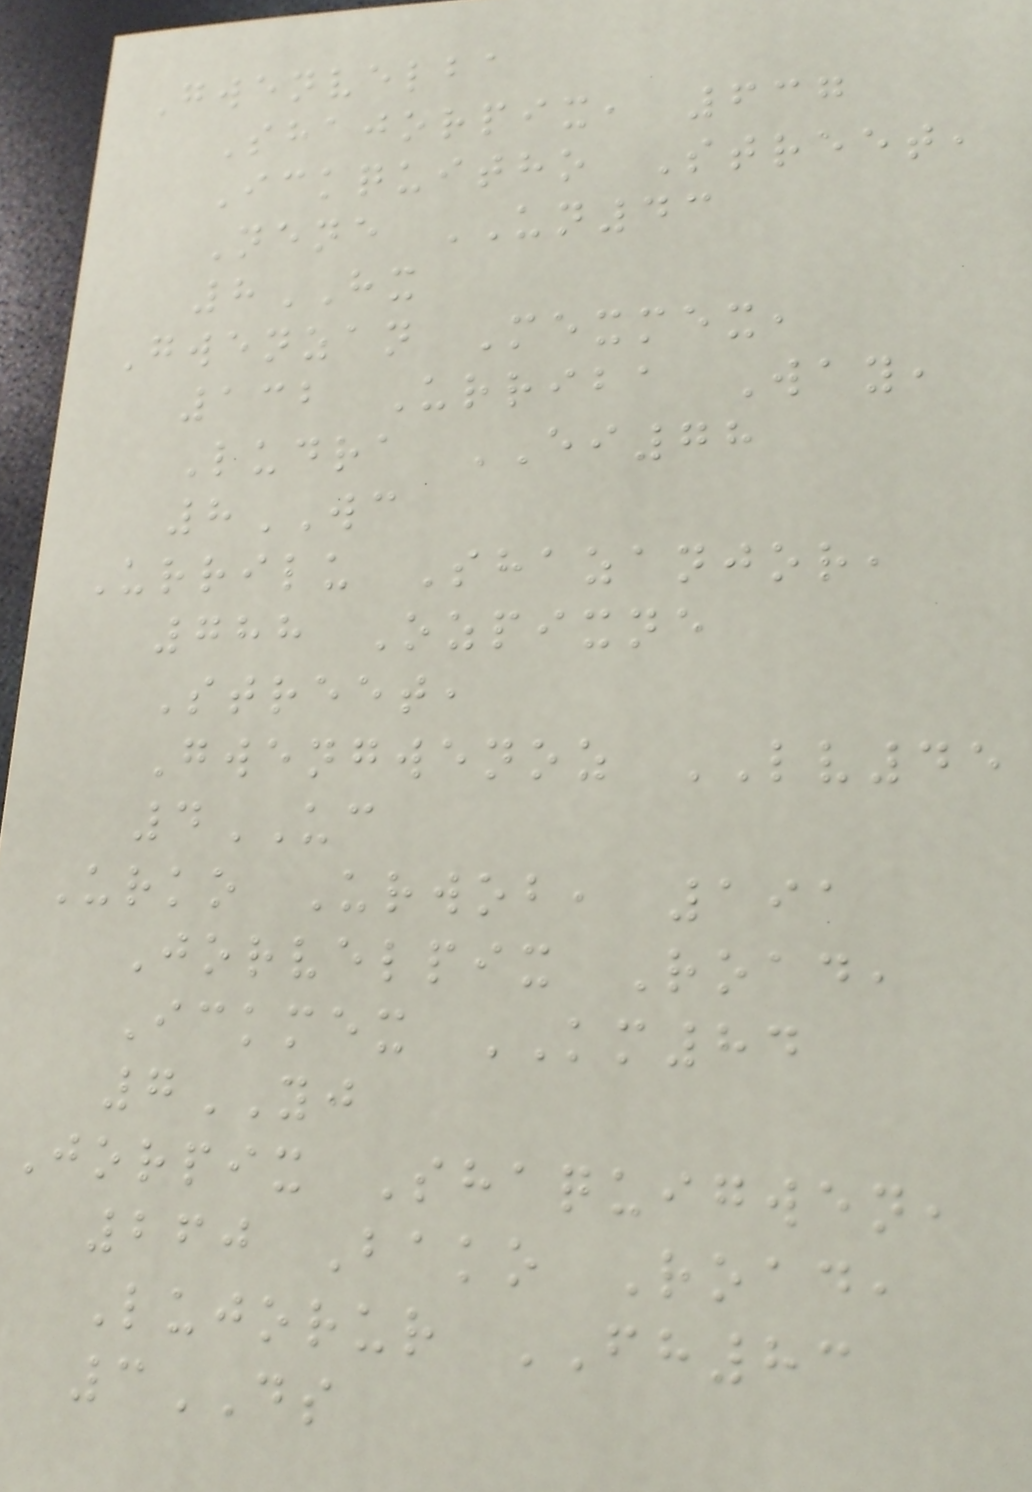Gwenvelba
Shajorpix, 637
Ickquitho Street,
Nene UN43
8HX
Gwenzan Mexmex,
132 Urriba Way,
Ludra EI78
8WC
Urrilu Shazanjor,
788 Ozpixne
Street,
Gwengwenoz LV45
4UC
Urko Urwob, 191
Jorvelpix Road,
Ickmex KM84
7YJ
Jorpix Shaquigwen,
260 Bako Road,
Lujorur FH83
3DS
